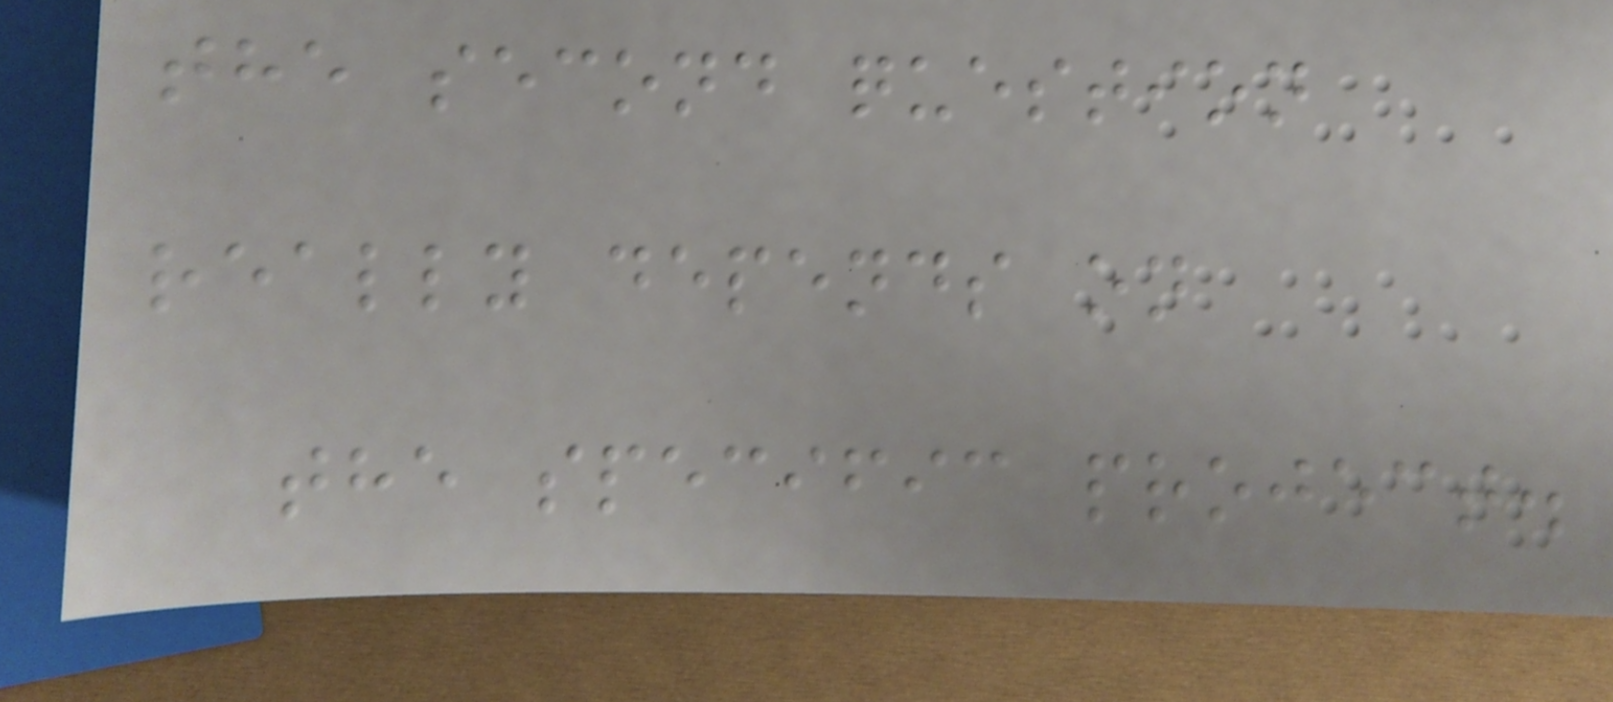the second question
really depends on
the specific project.
